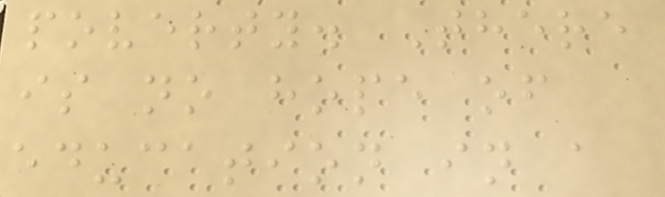poverty. There
is no hope of
education in a
